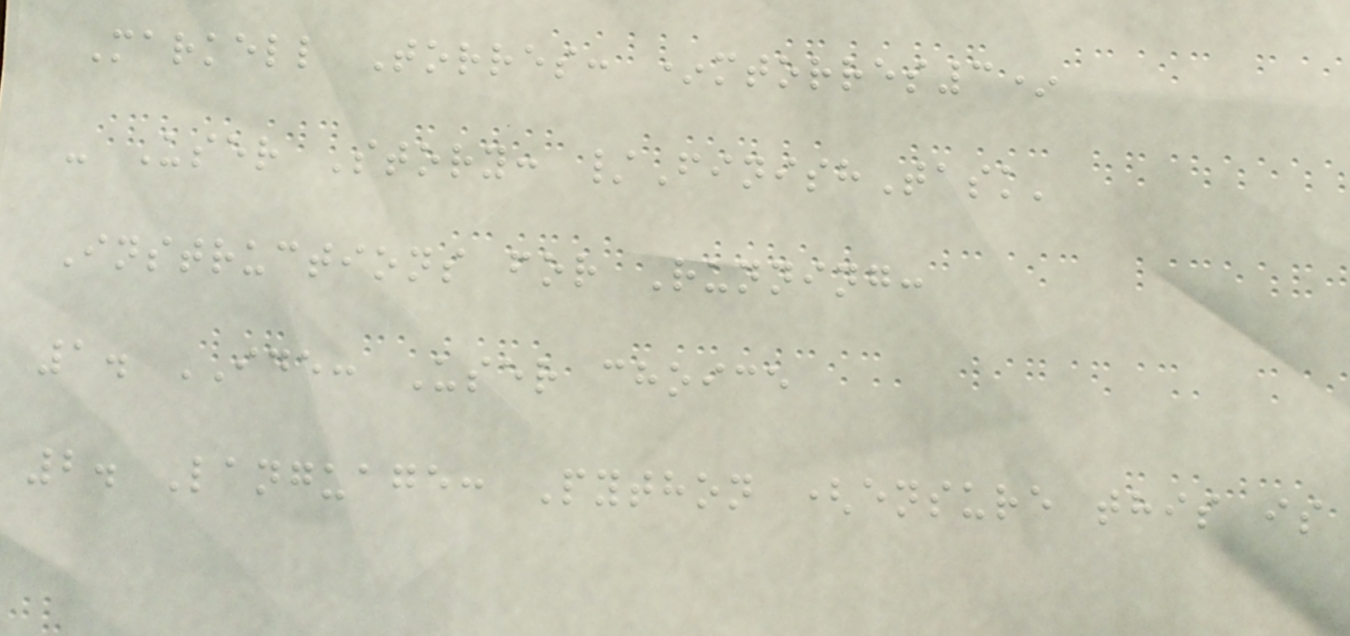Markell Torres: *mtorres3*
- User Story: /FinishTask'
Instructions for Running:
1. IDE: User choice
2. Language: Python (ensure this is
